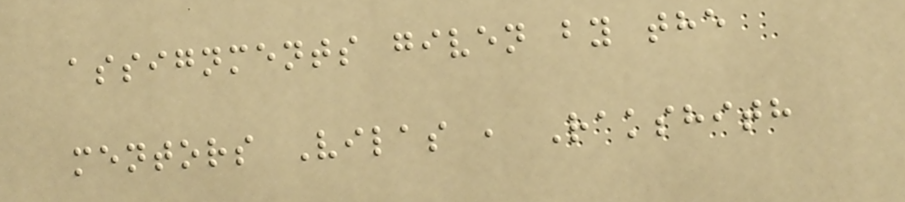assignments given by the
mentors Vilas , Rakshith
